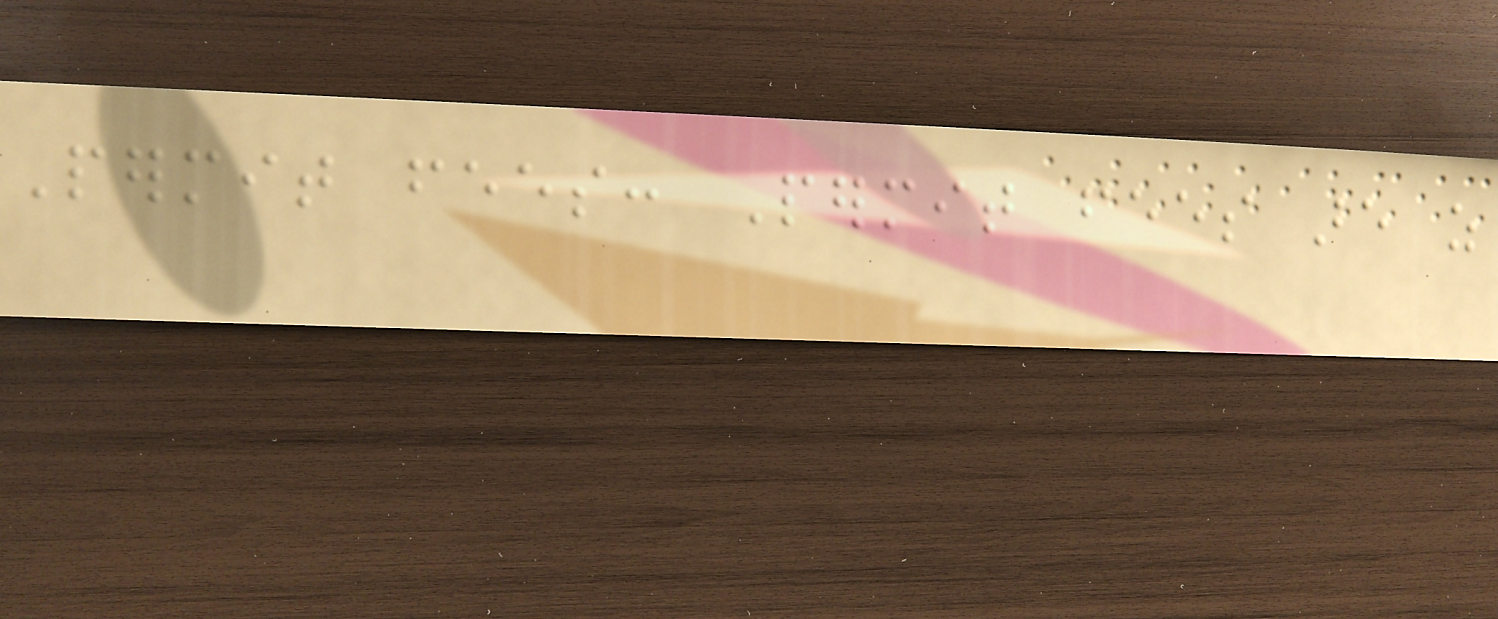Permit fees: Permit fees are as
